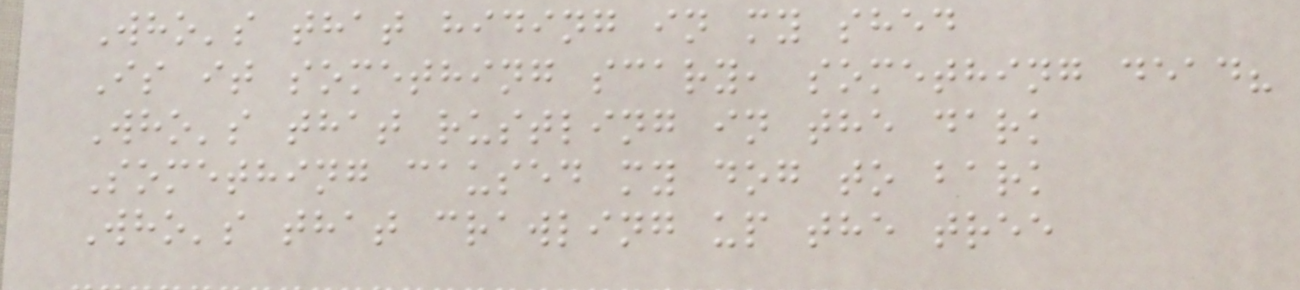Who's that hiding in my shed
Is it something scary, something dead?
Who's that rustling in the dark
Something caused my dog to bark
Who's that crawling up the tree
